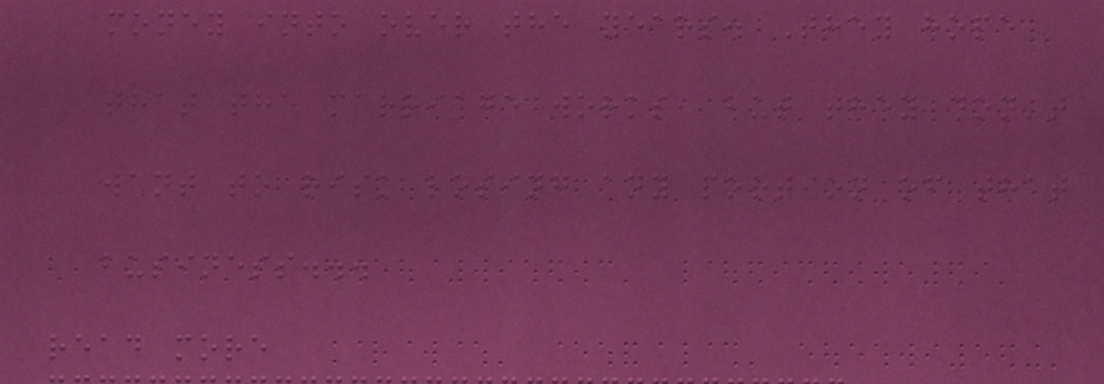money into over the years. They hope
that the marriage works, but they don't
want to risk losing any portion of that
business...
read more
